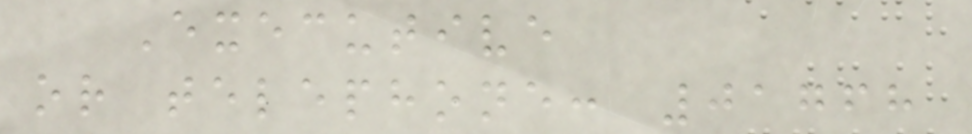Executive
or telephone: 01768
